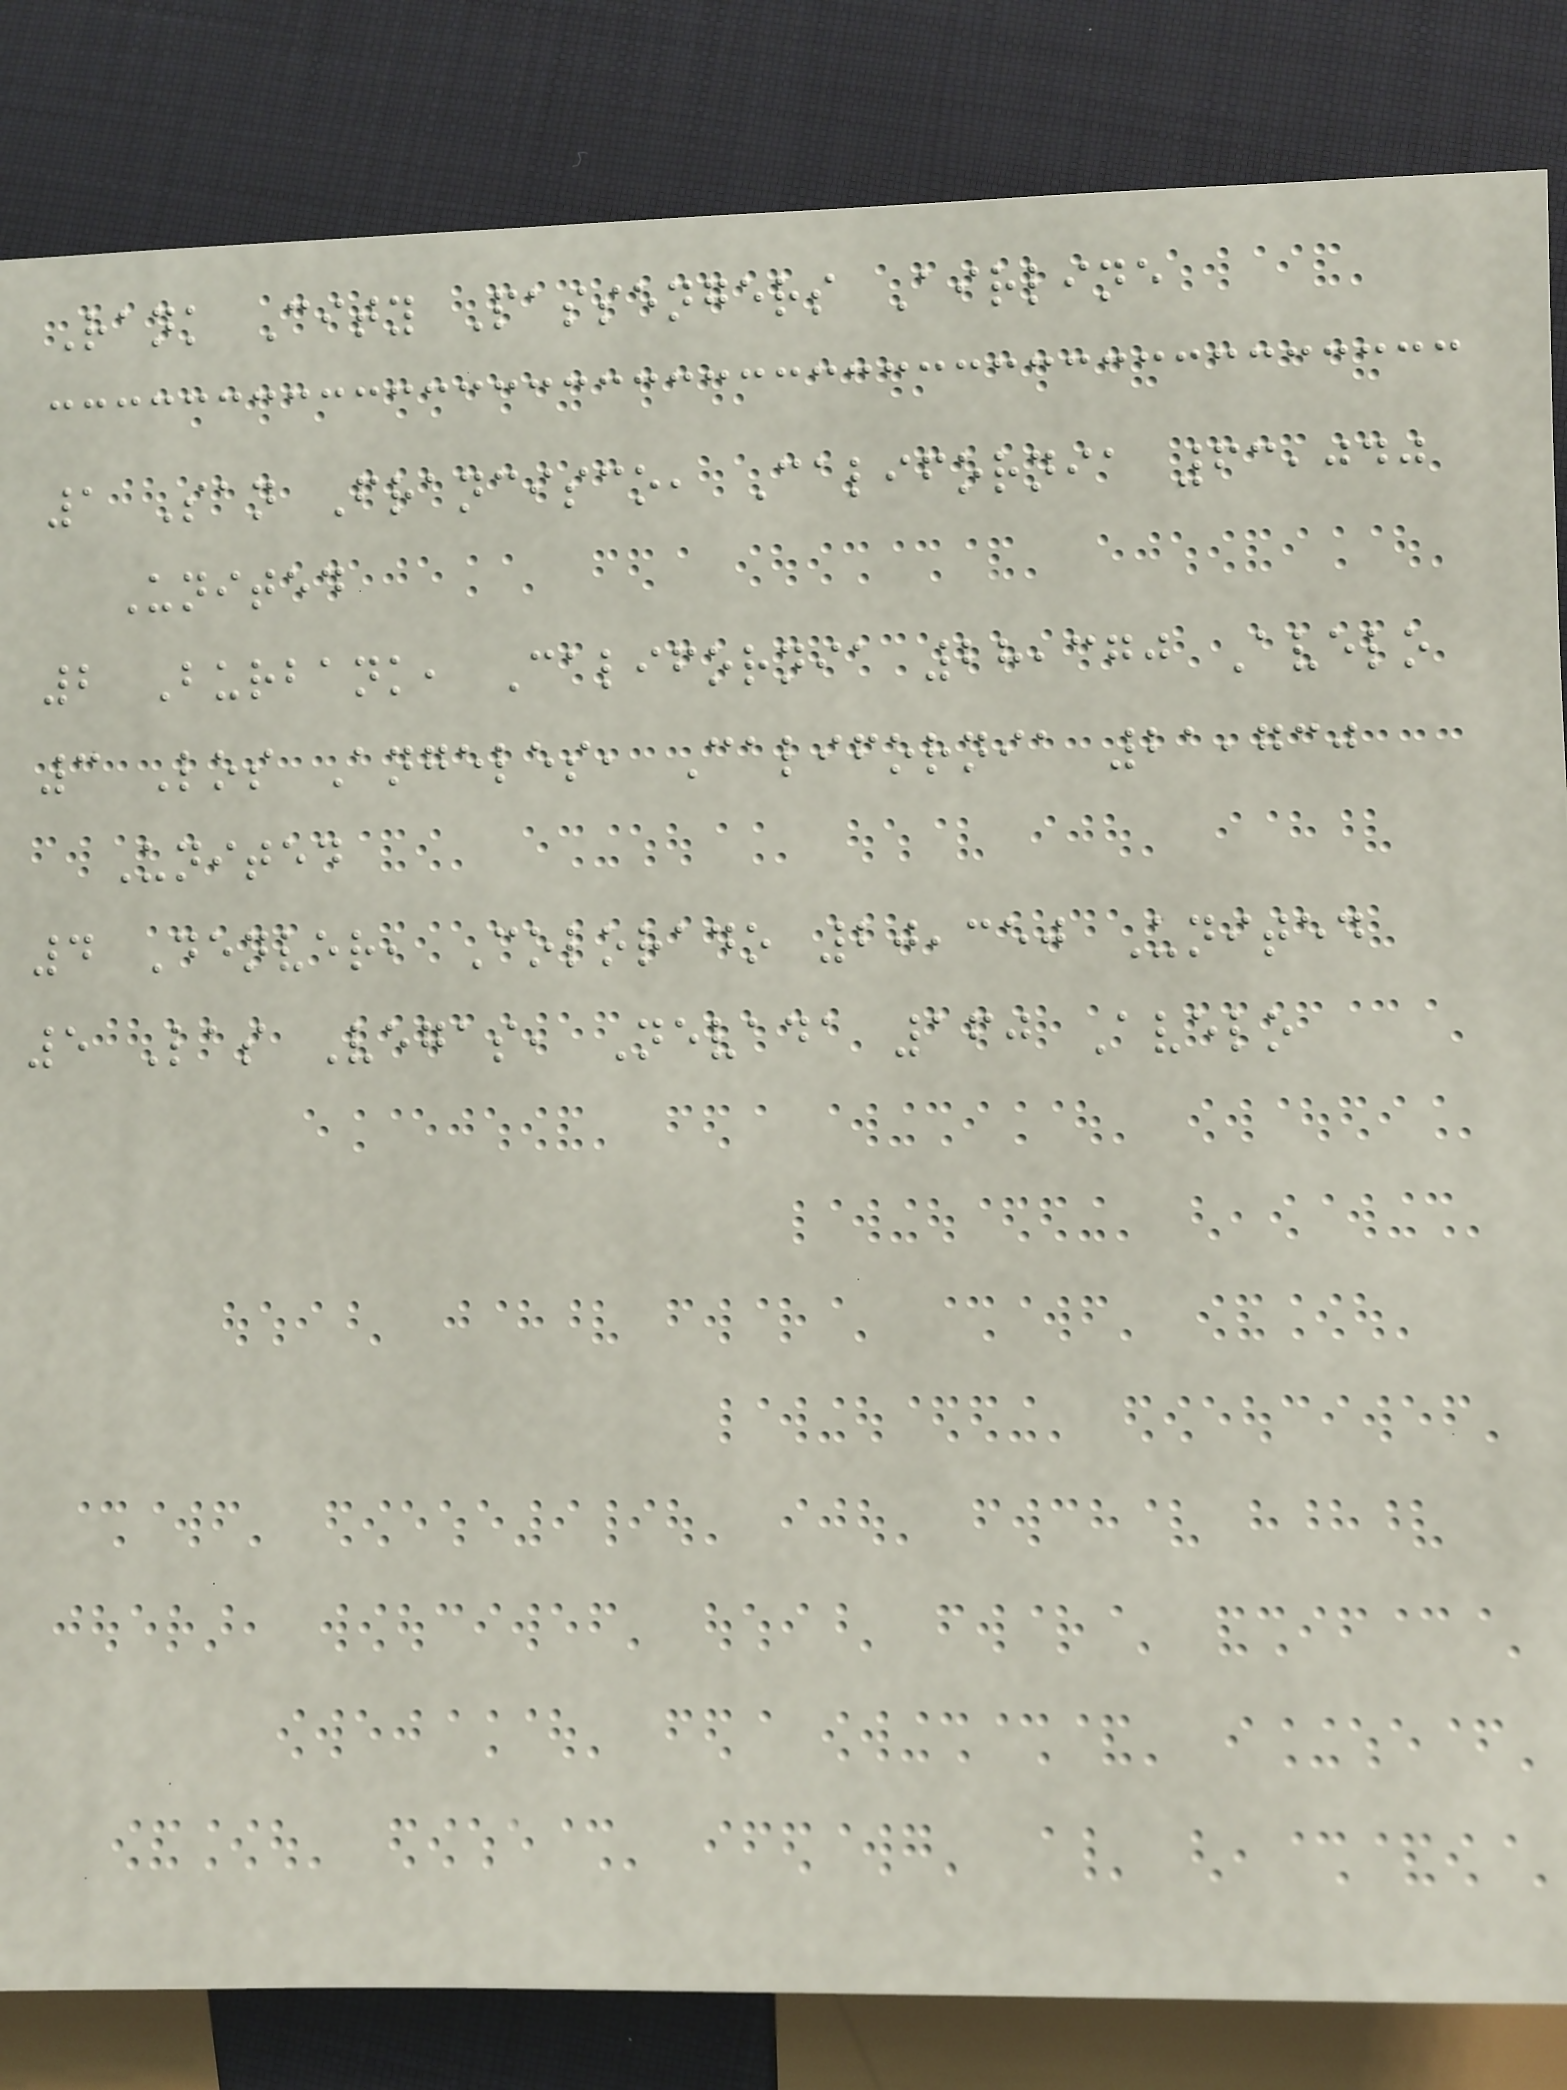Rank City Passengers Airline
1 San Francisco, California 63,040
United
2 Burbank, California 28,370 Avelo
3 Los Angeles, California 21,730
United
4 Denver, Colorado 20,350 United
5 Las Vegas, Nevada 160 Avelo
